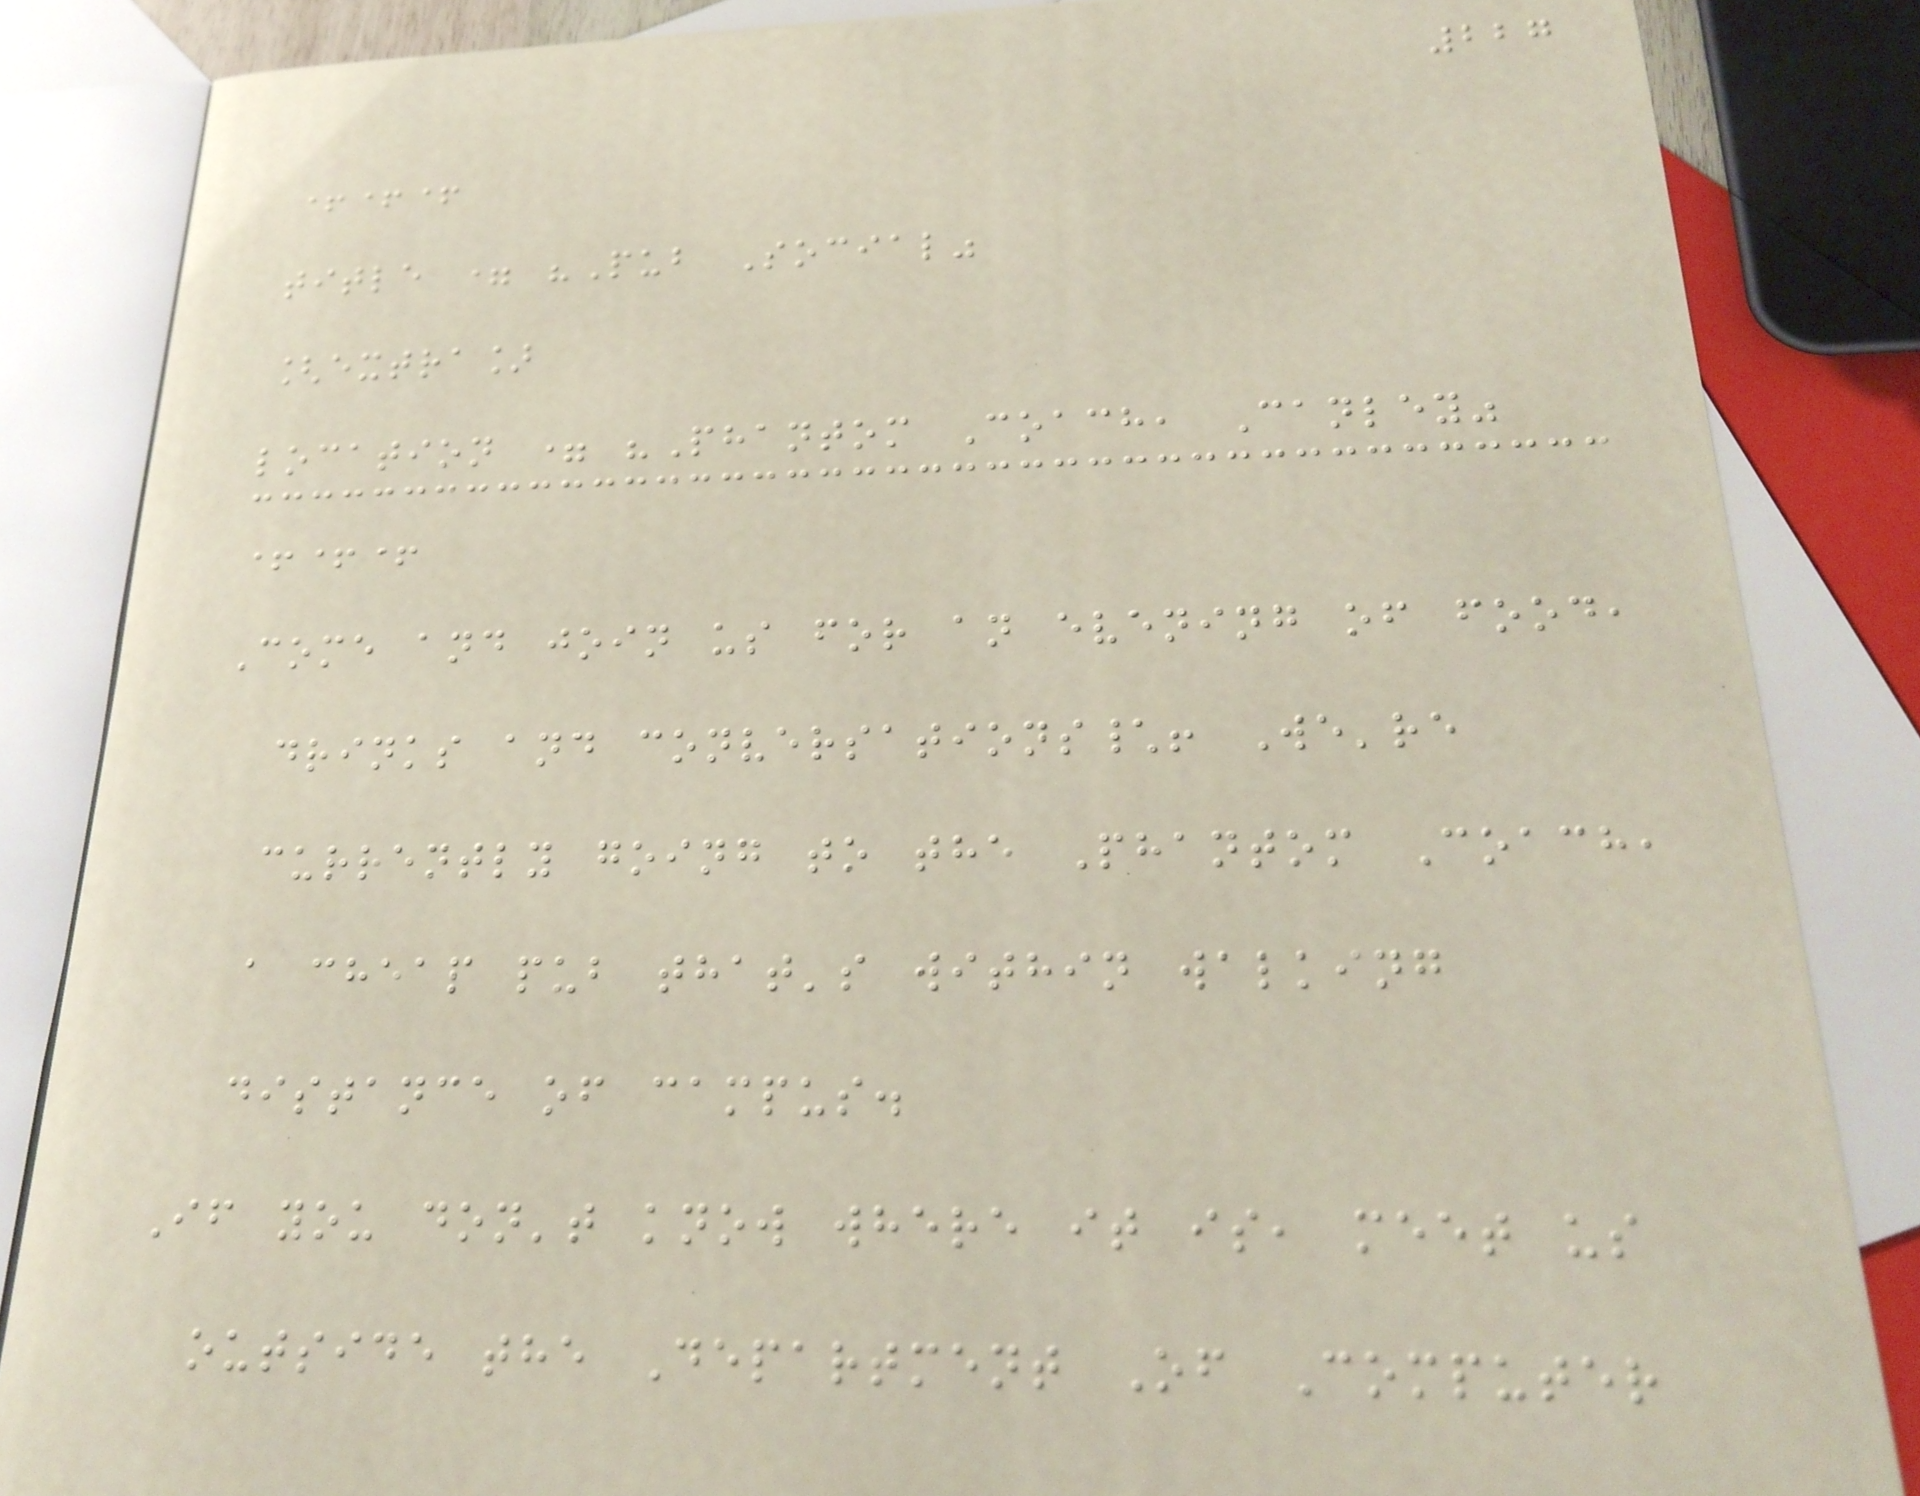227
+++
title = "Pub Social"
[extra]
location = "Phantom Coach, Canley"
+++
Come and join us for an evening of food,
drinks and conversations\! We're
currently going to the Phantom Coach,
a cheap pub that's within walking
distance of campus.
If you don't know where it is, meet us
outside the Department Of Computer
